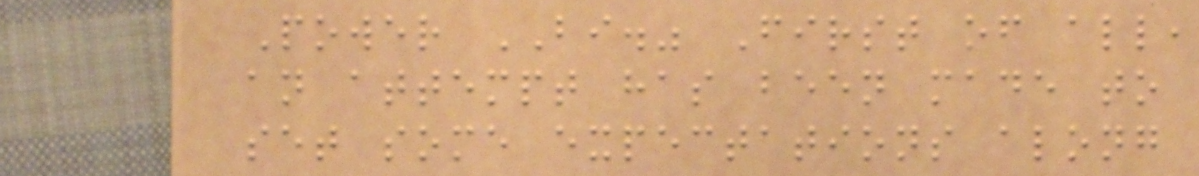Power BI." First of all,
an attempt has been made to
set some expectations along
